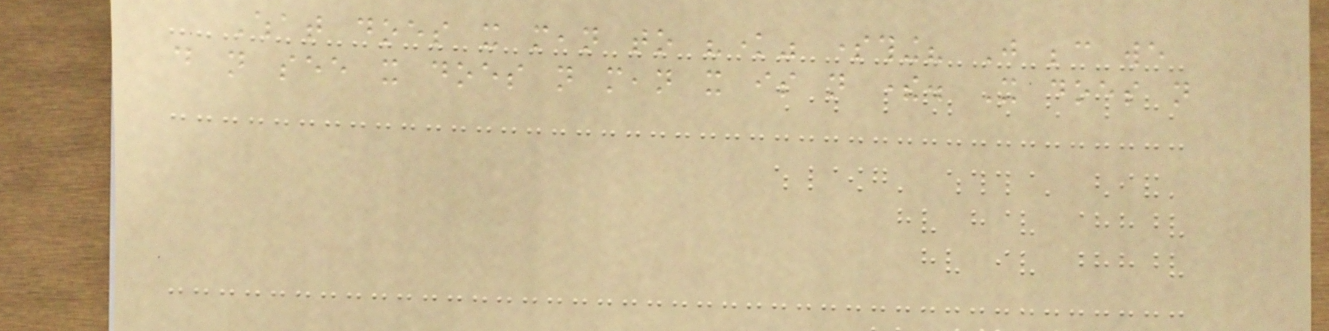What does it mean to "know" something? Just because we
do not see it does not mean it is not there. It does not
